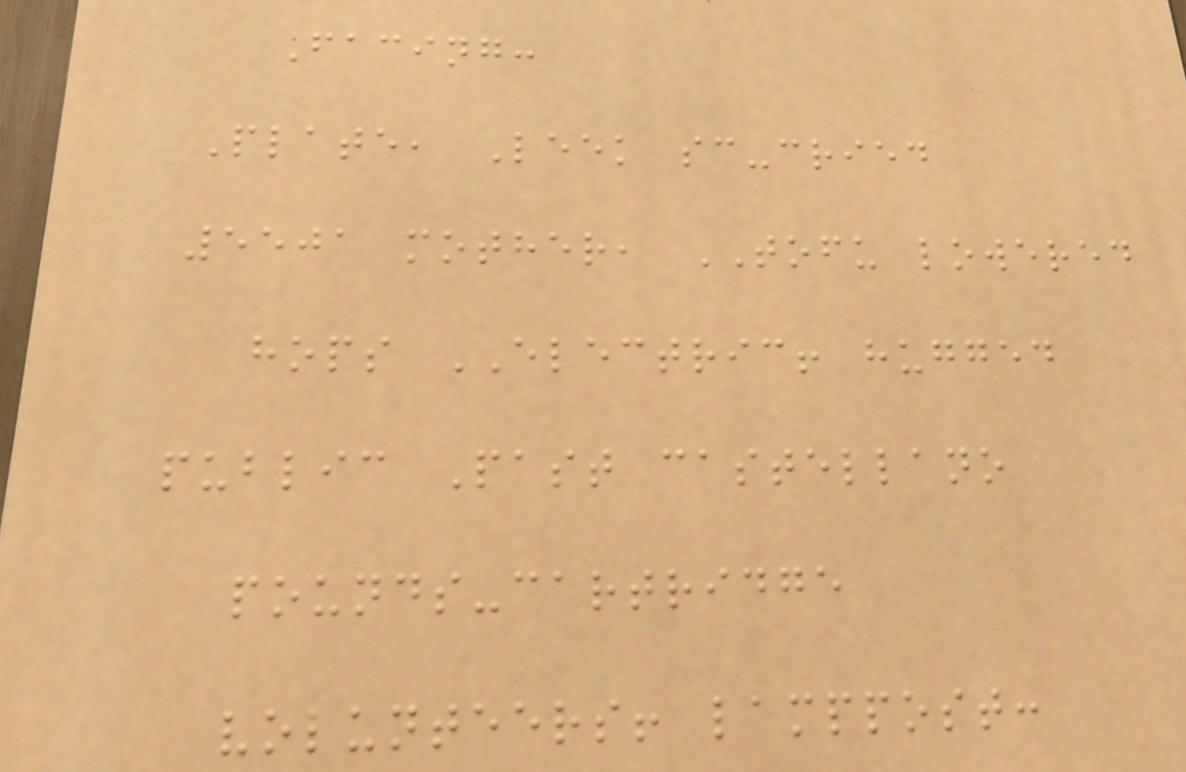Facing:
Plate, Leek sc-cried
5501 mother, TOFU lowered
hops ELECTRIC! hugged
public Past castellano
pounds-cartridge
volunteers! lamppost:
